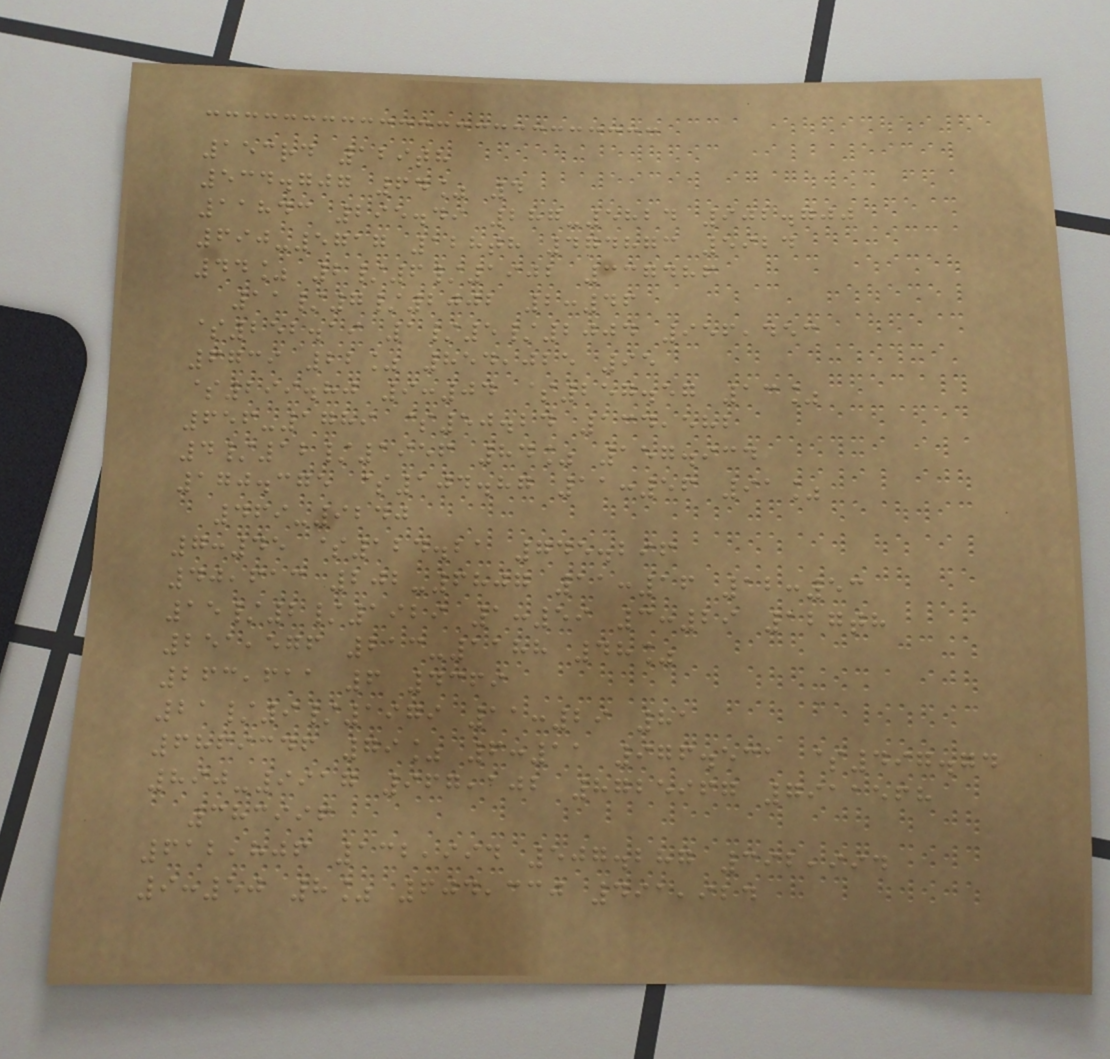153rd 129th
534.707 64% 4
11843 295.49 287-5824 902.700
690-5717 128th 474873 5924
44% 2/6/1902 337486
11/7/2002 2:46
$252.19 1/5/2004 956,453
6739 22% 854,025 95
$299.80 9:04 $257.57 13%
656-1789 $50.24 134,582
4/12/1956 84% 157.934
170.375 $104.87 11:56 91%
469-9240
7:45 $124.21 745.296
40,613 202-6807 11:16 12:53
15/2/1929 1:59 3:29 127th
251,576 213-1188 48%
263,611 6 4369
21/9/1979 11:29 81
6869346 79% 6:11 976.531 $497.74
890-9917 967,102 8725967 7911568
383996
612,806 132,994 507.287 392,994
9:50 8% 604,330 491,924
